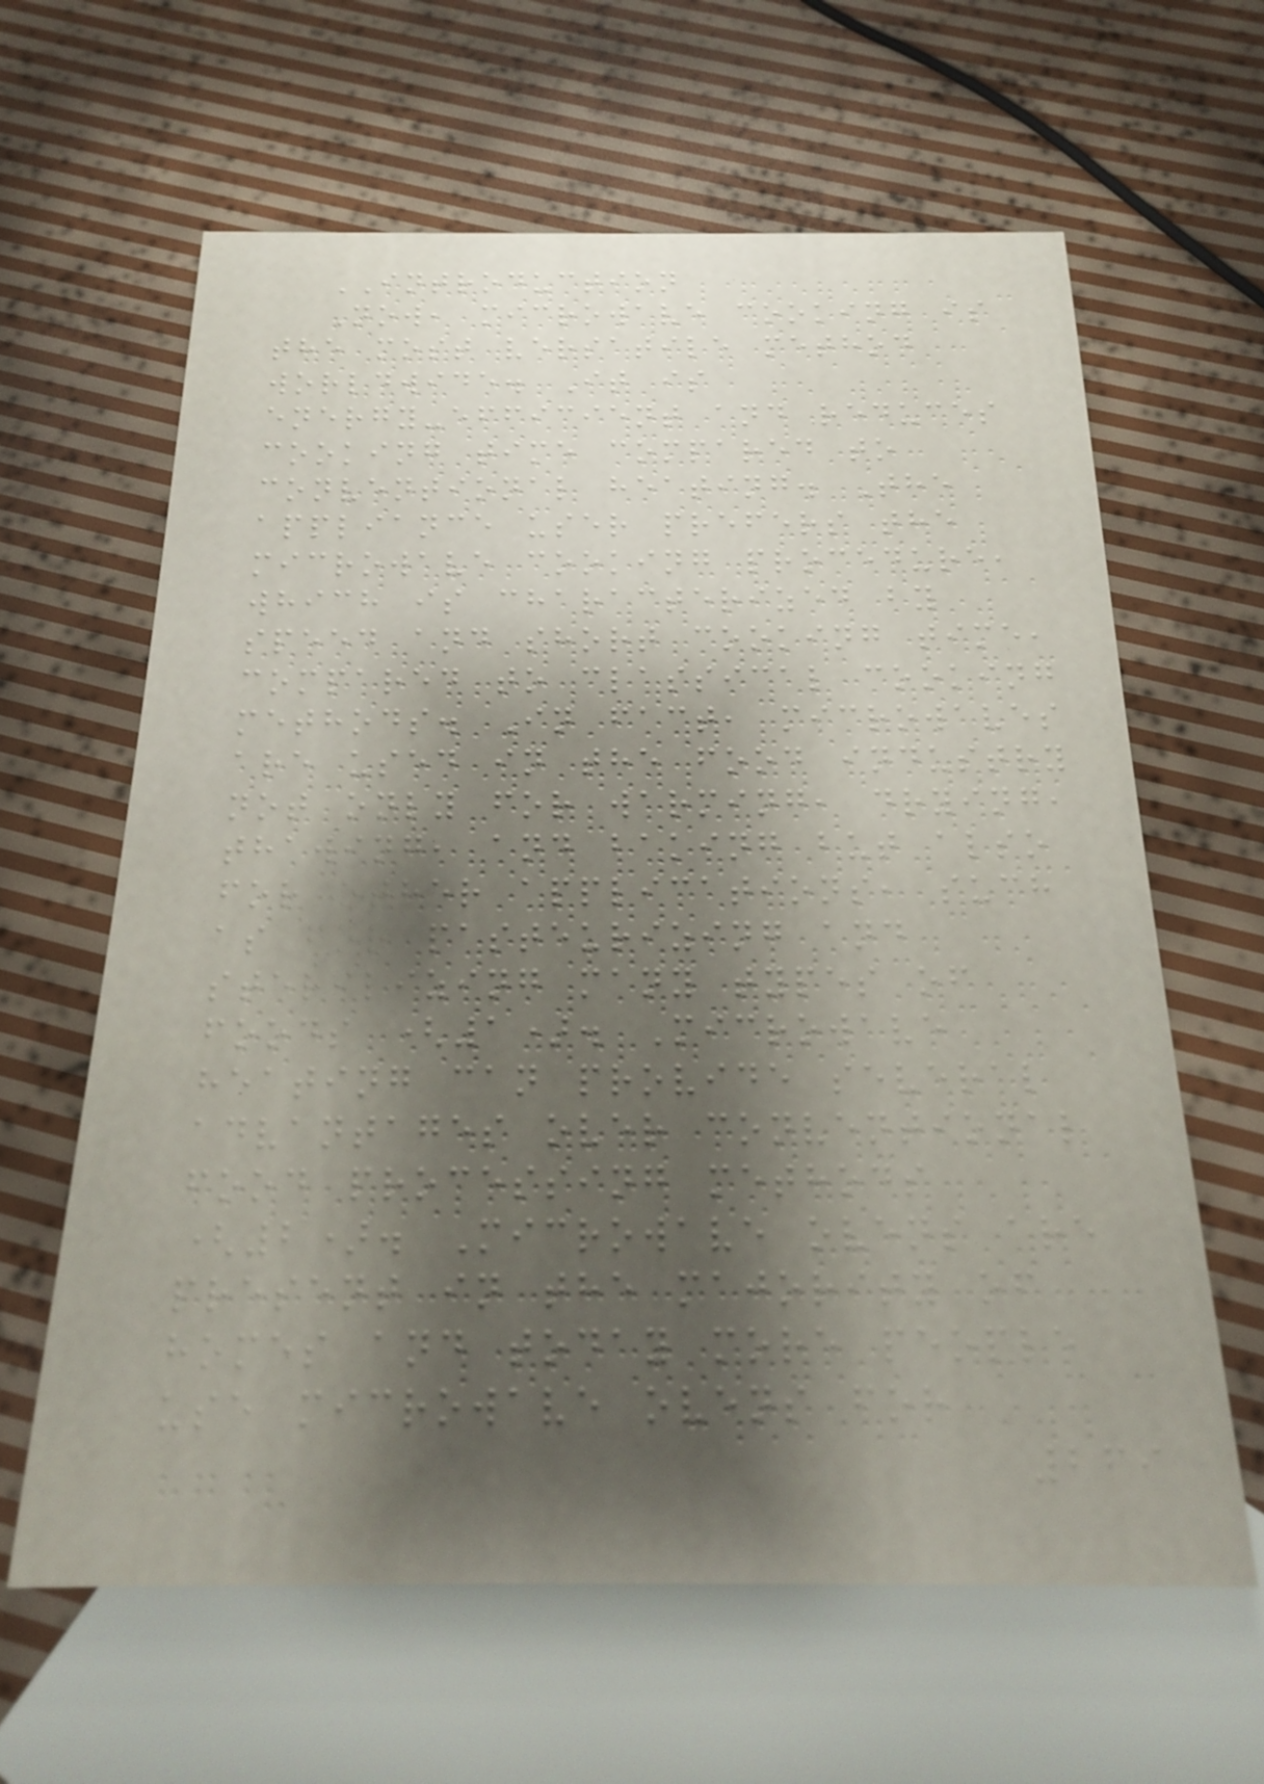INTRODUCTION
Now, microwave cooking is
the most versatile method
worldwide. It is
energy-efficient and reduces
cooking time compared to
conventional heating. The
appliance user prefers the
microwave cooking procedure,
which is characterized by
speed and short cooking time,
compared to classical cooking
methods. In fact, microwaves
are used in the food industry
not only for warming, drying,
thawing, and baking but also
for other applications, such
as for pasteurizing and
sterilizing many types of
foods (1). Microwave
heating can provide several
advantages over conventional
food processing methods
(2). Microwave ovens are
present in the majority of
homes and today more people
use microwave ovens for
269
